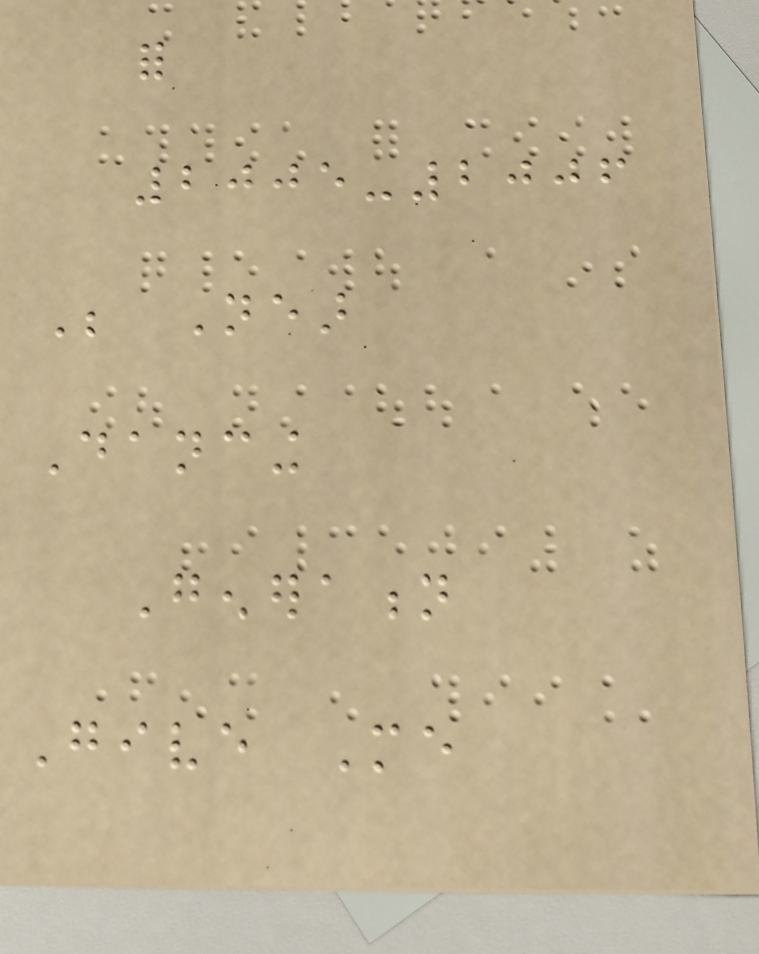for
2005-2006
Be Near
Dancing
Generation
Give Me
